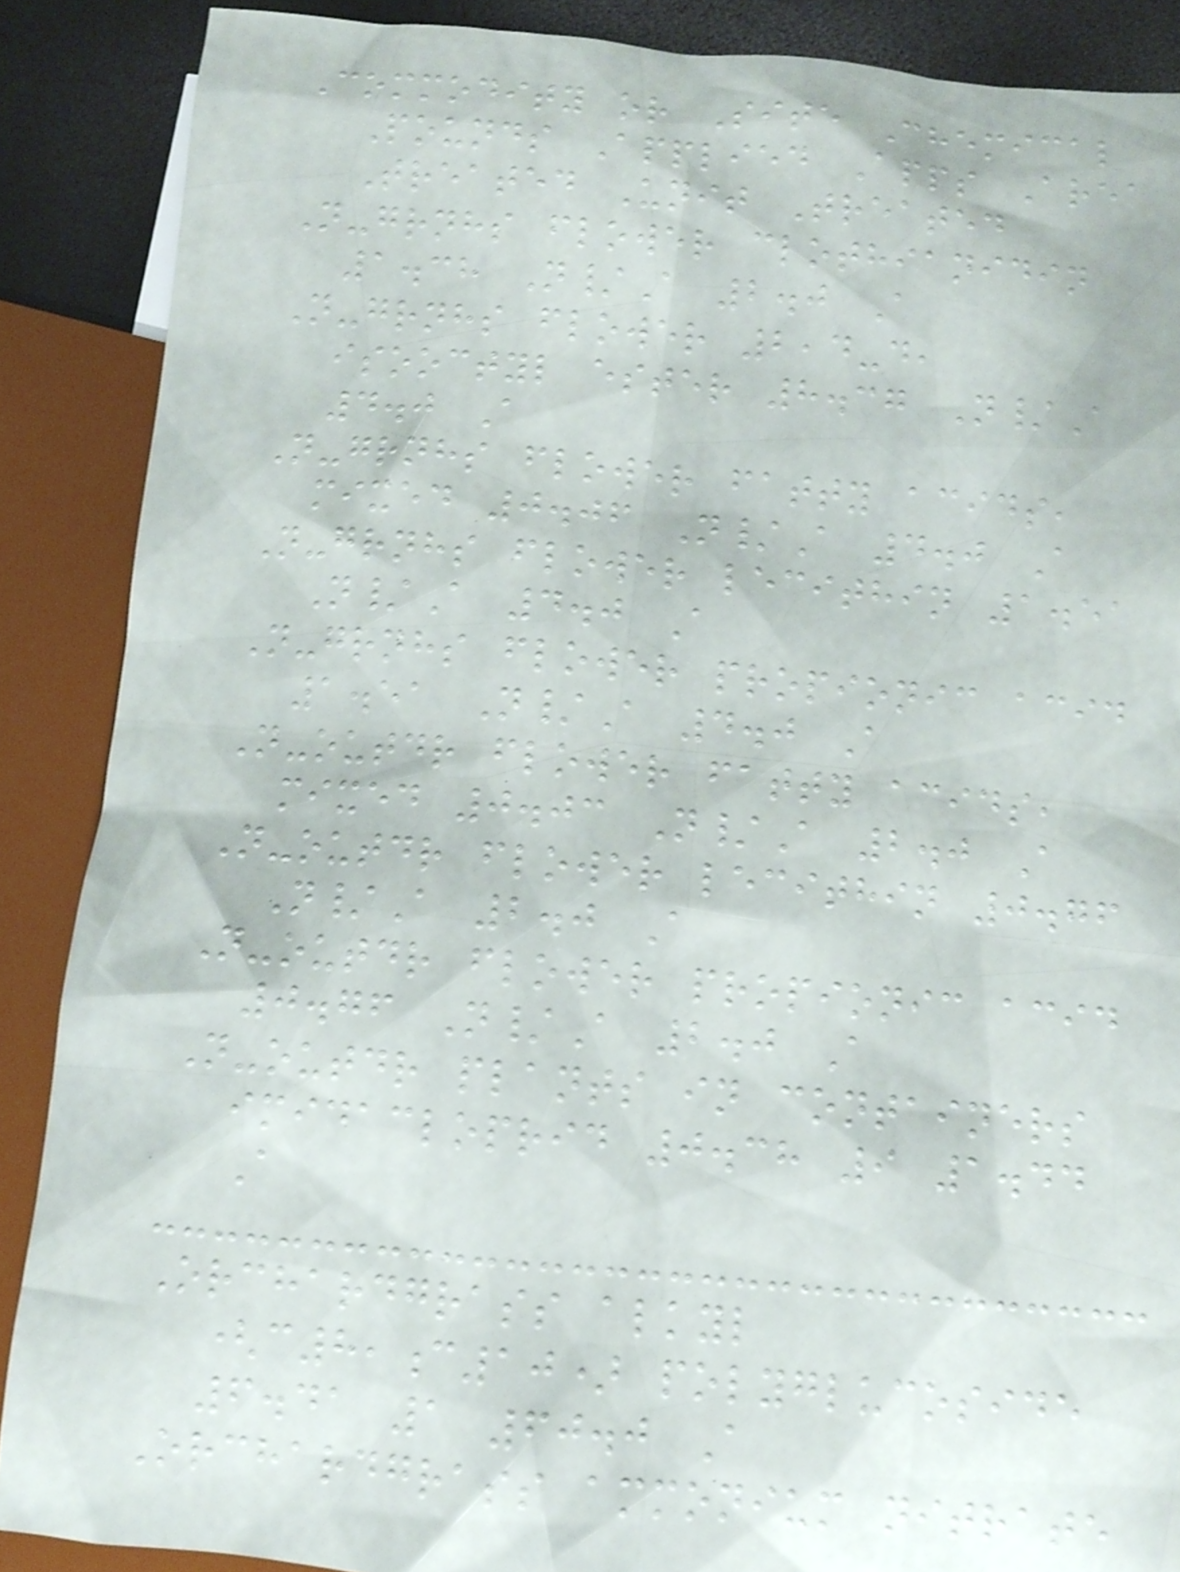Commodity or Site Chemical
Pounds Applied Apps Area
Treated Unit Treated
N-grnhs flower clothianidin
1.38 N/A 2.0 A
N-grnhs flower 2,4-d,
isooctyl ester 8.37 N/A
4.0 A
N-grnhs flower fatty acids,
mixed 0.06 N/A 4.0 A
N-grnhs flower lecithin 1.51
N/A 4.0 A
N-grnhs flower propionic acid
1.51 N/A 4.0 A
N-outdr flower fatty acids,
mixed 0.03 N/A 2.0 A
N-outdr flower lecithin 0.76
N/A 2.0 A
N-outdr flower propionic acid
0.76 N/A 2.0 A
N-outdr plants in containers
imidacloprid 0.38 9 1.44
A
Orchardgrass alkyl
(c8,c10) polyglucoside
6.41 1 60.0 A
Orchardgrass ammonium nitrate
